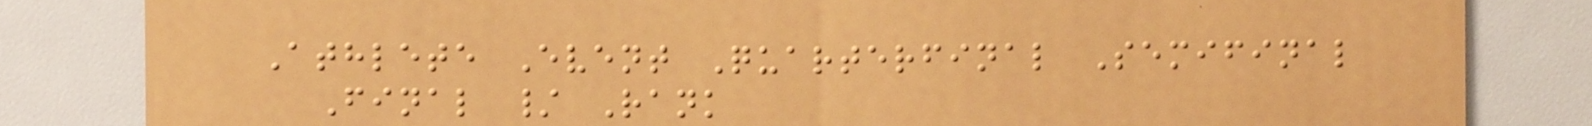Athlete Event Quarterfinal Semifinal
Final / Rank
